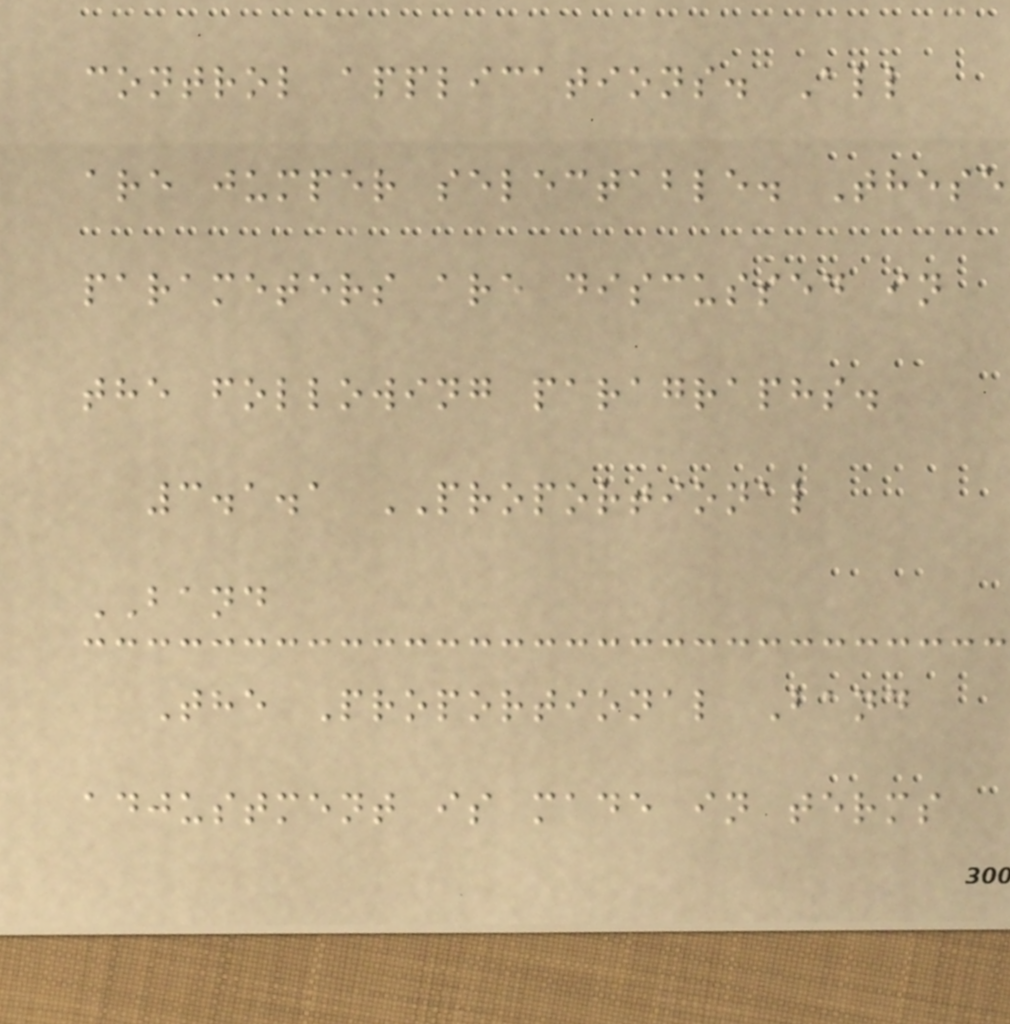control applications. All
are jumper selectable. These
parameters are discussed in
the following paragraphs.
3.1.1 PROPORTIONAL
BAND
The Proportional Band
adjustment is made in terms
